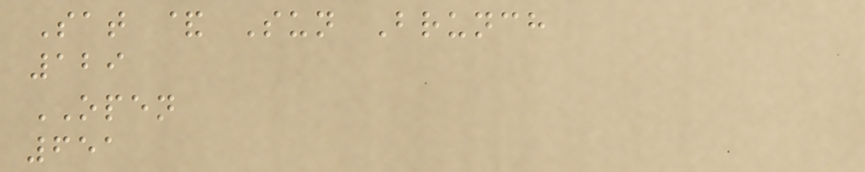Sat & Sun Brunch
129
OPEN
651
